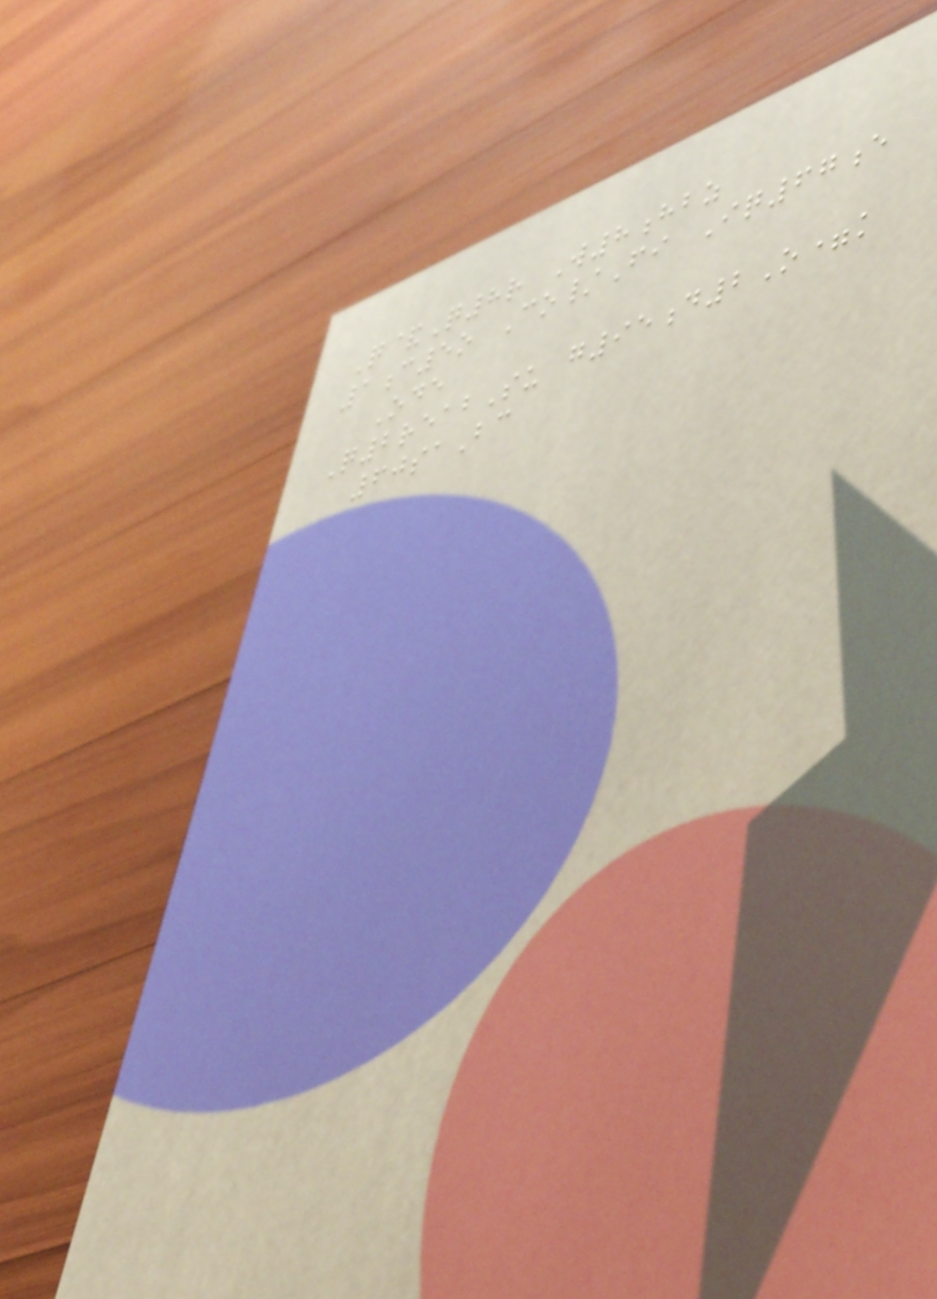Q&Q8r W8hbz
1c5o Co/Fi Iq67e
Ode
Q2reabSu g95d2O=k
60saBc
